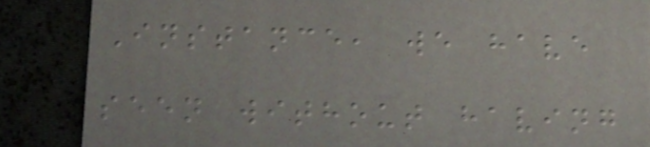Instance, we have
seen without having
